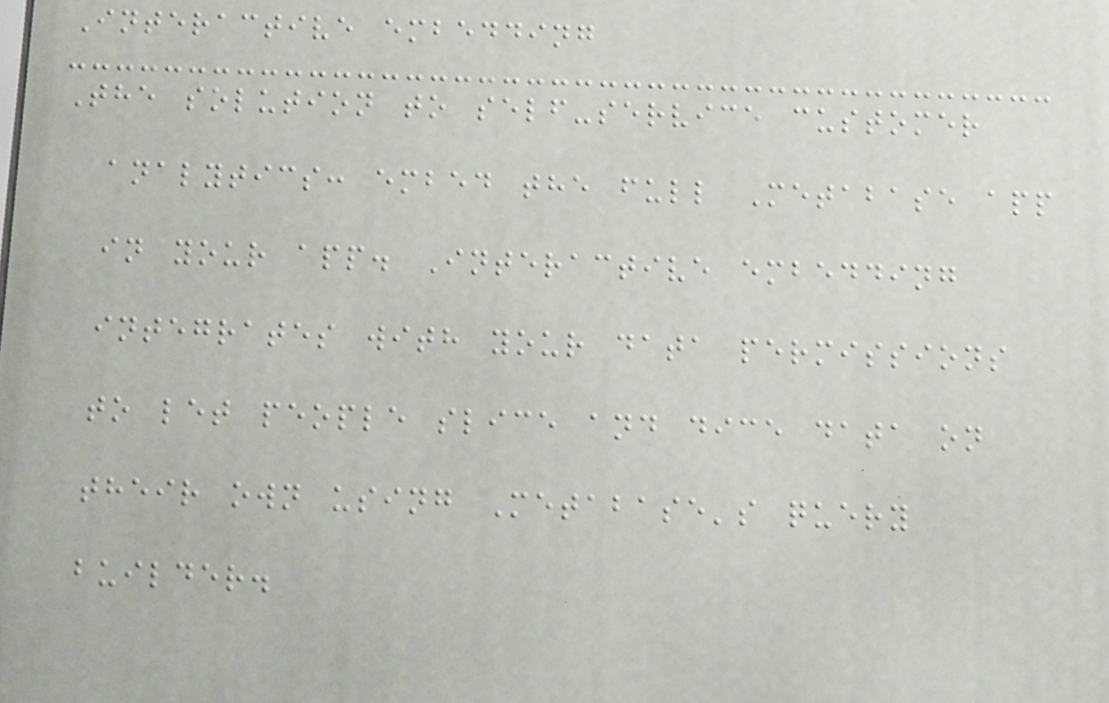Interactive embedding
The solution to self-service customer
analytics: embed the full Metabase app
in your app. Interactive embedding
integrates with your data permissions
to let people slice and dice data on
their own using Metabase's query
builder.
